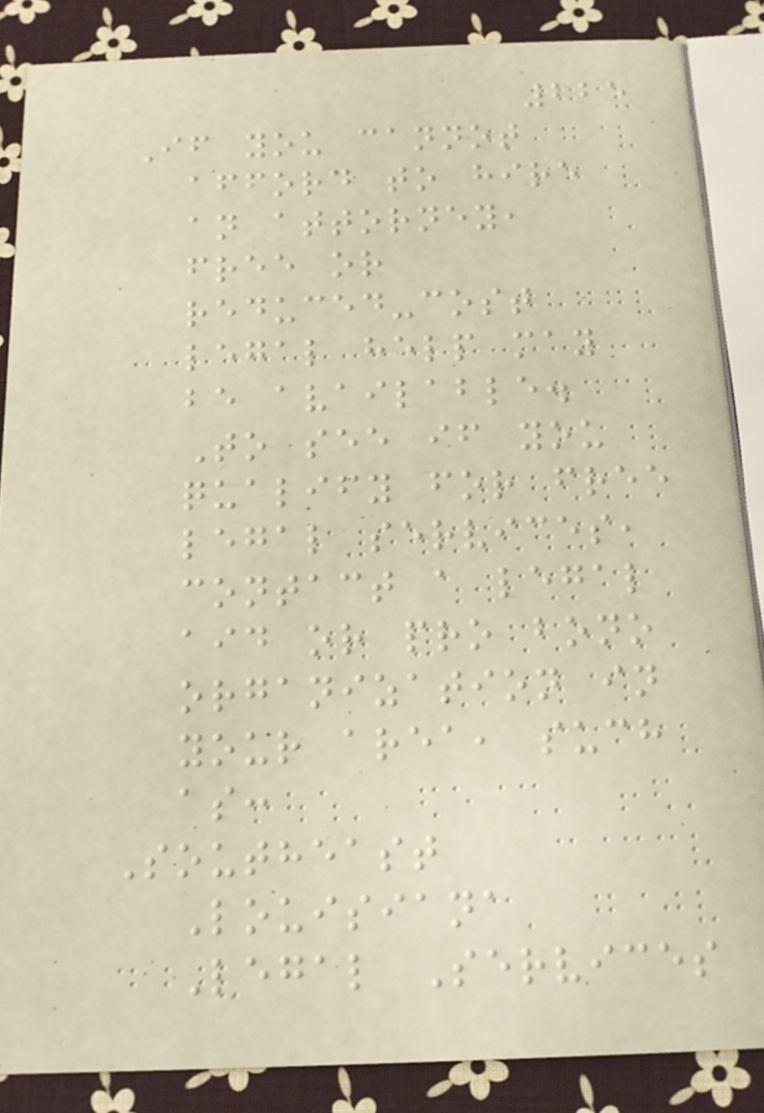225
If you cannot
afford to hire
an attorney,
free or
reduced-cost
legal help may
be available.
To see if you
qualify for free
legal services,
contact a legal
aid or pro bono
organization in
your area, such
as:
Southeast
Louisiana
Legal Services
